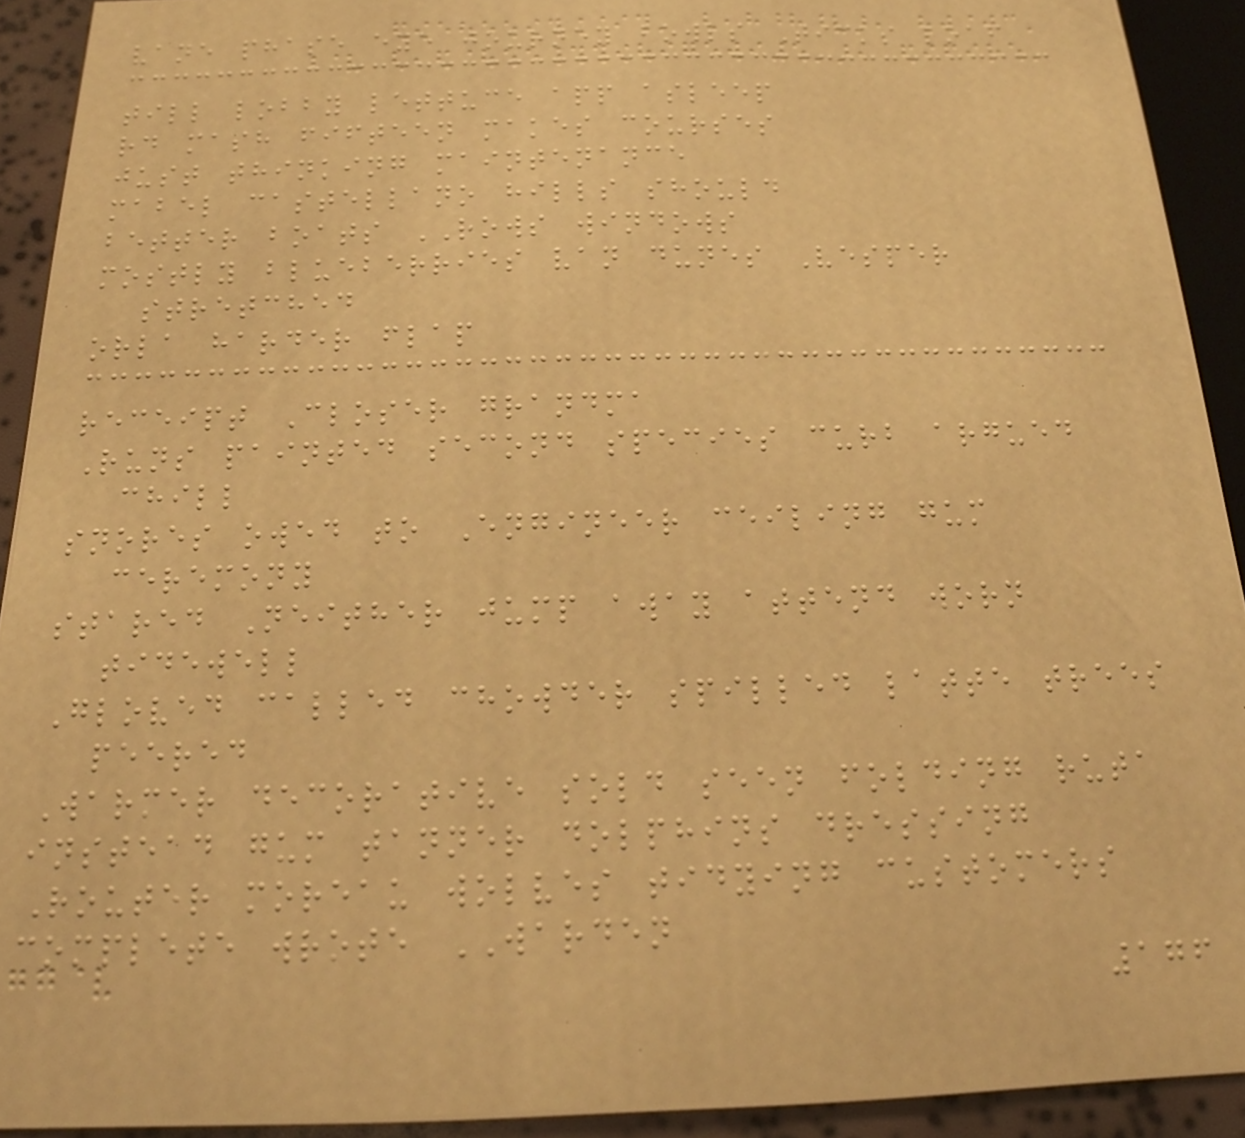vane phase eye journey bowls Ticks loaf
till lobby lettuce app asleep
rd mash fifteen makes courses
just thinking maintenance
mabel castellano hills should
better boats ROWS windows
mostly blueberries van dunes Vesper
stretched
orla harder flap
receipt Closer grandma
Runs painted second species curb argued
chill
snores owed to Engineer ceiling gum
ceremony
stared Neither jump away attend worn
tidewell
Gloved called chowder spilled latte trees
peered
Warmer decorative sold seen folding ruta
instead gum tanner dolphins dressing
Router moreau wolves tidying customers
complete wrote WARDEN
176
